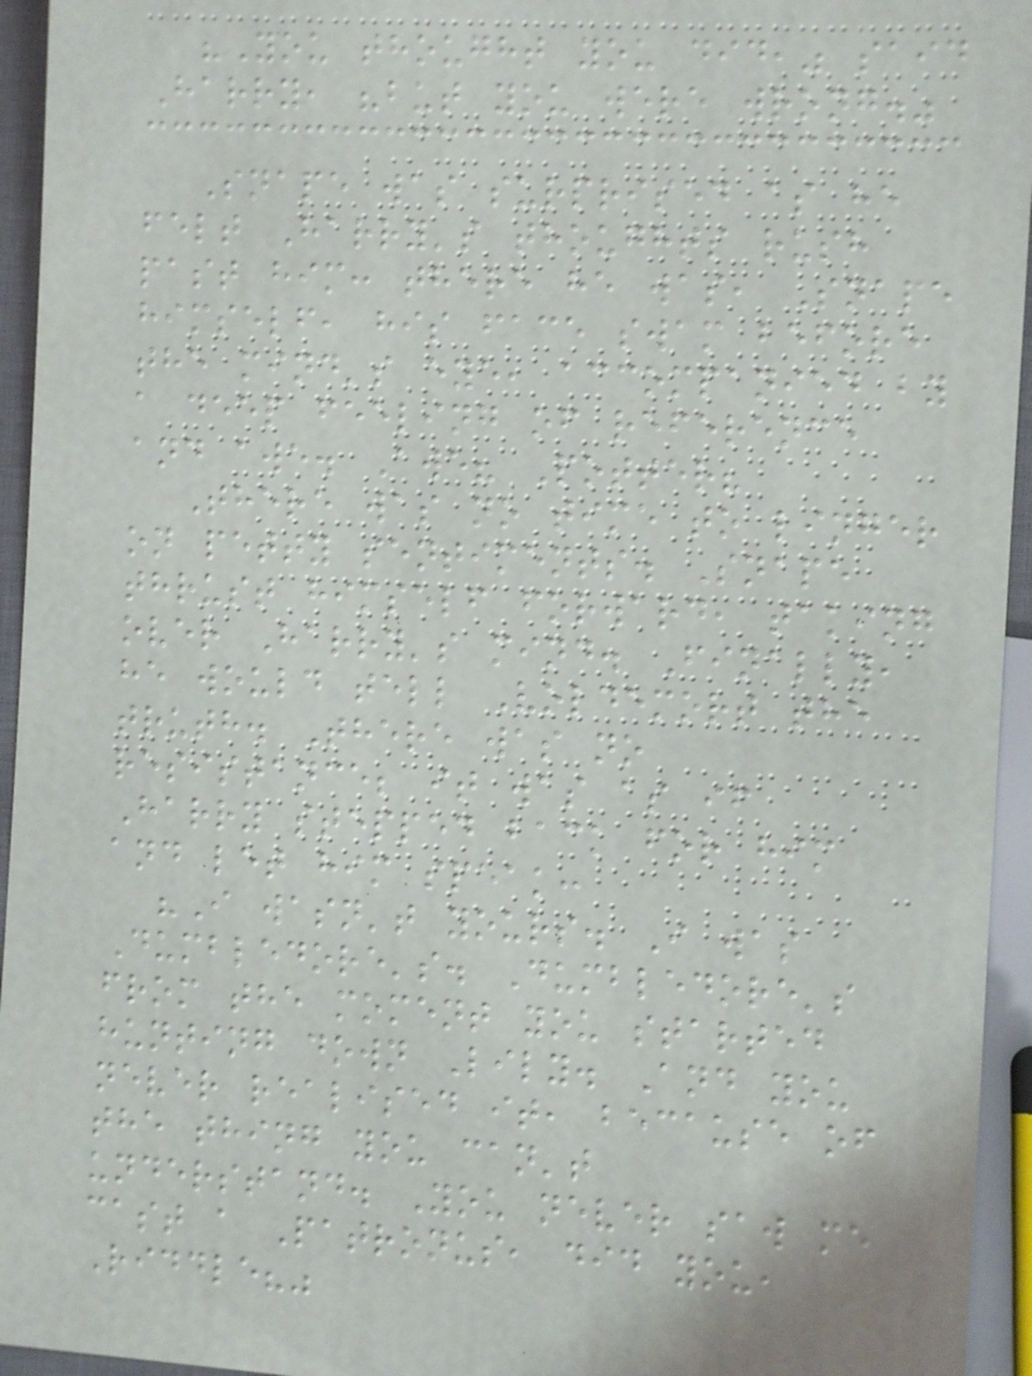"You thought you did," said
Harry, "but you were wrong."
Snape was surprised as he
felt Harry's thoughts rush
past him: there he was, Snape
himself, his face swam before
the mind's eye, accompanied by
a deep feeling of reference
and awe. Awe? Potter?
There was no time to linger
on petty sentiments. Snape
thrust himself forward, taking
over Harry's mind. Finally,
he would tell Voldemort the
truth. There was no
resistance; it was as if
Harry stepped back for him
and let him speak:
"I wasn't yours. I was
Dumbledore's. Dumbledore's
from the moment you started
hunting down Lily. And you
never realised it, because of
the thing you can't
understand. You never saw me
cast a Patronus, did you,
Riddle?"
